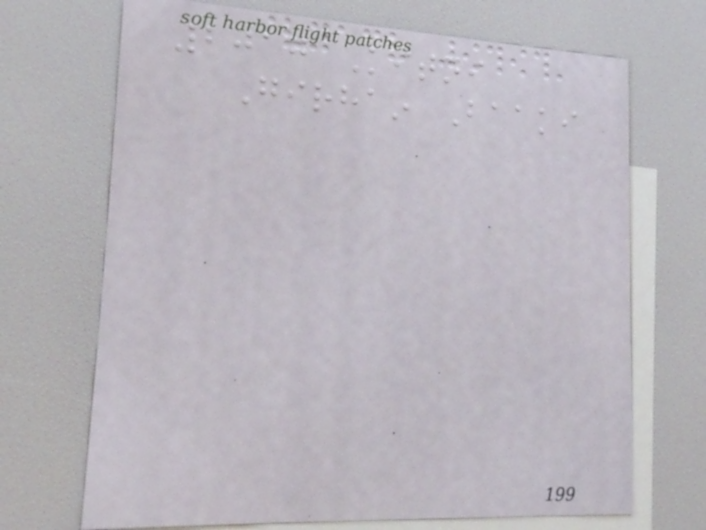2017 Kitni
Girhain Baaki
